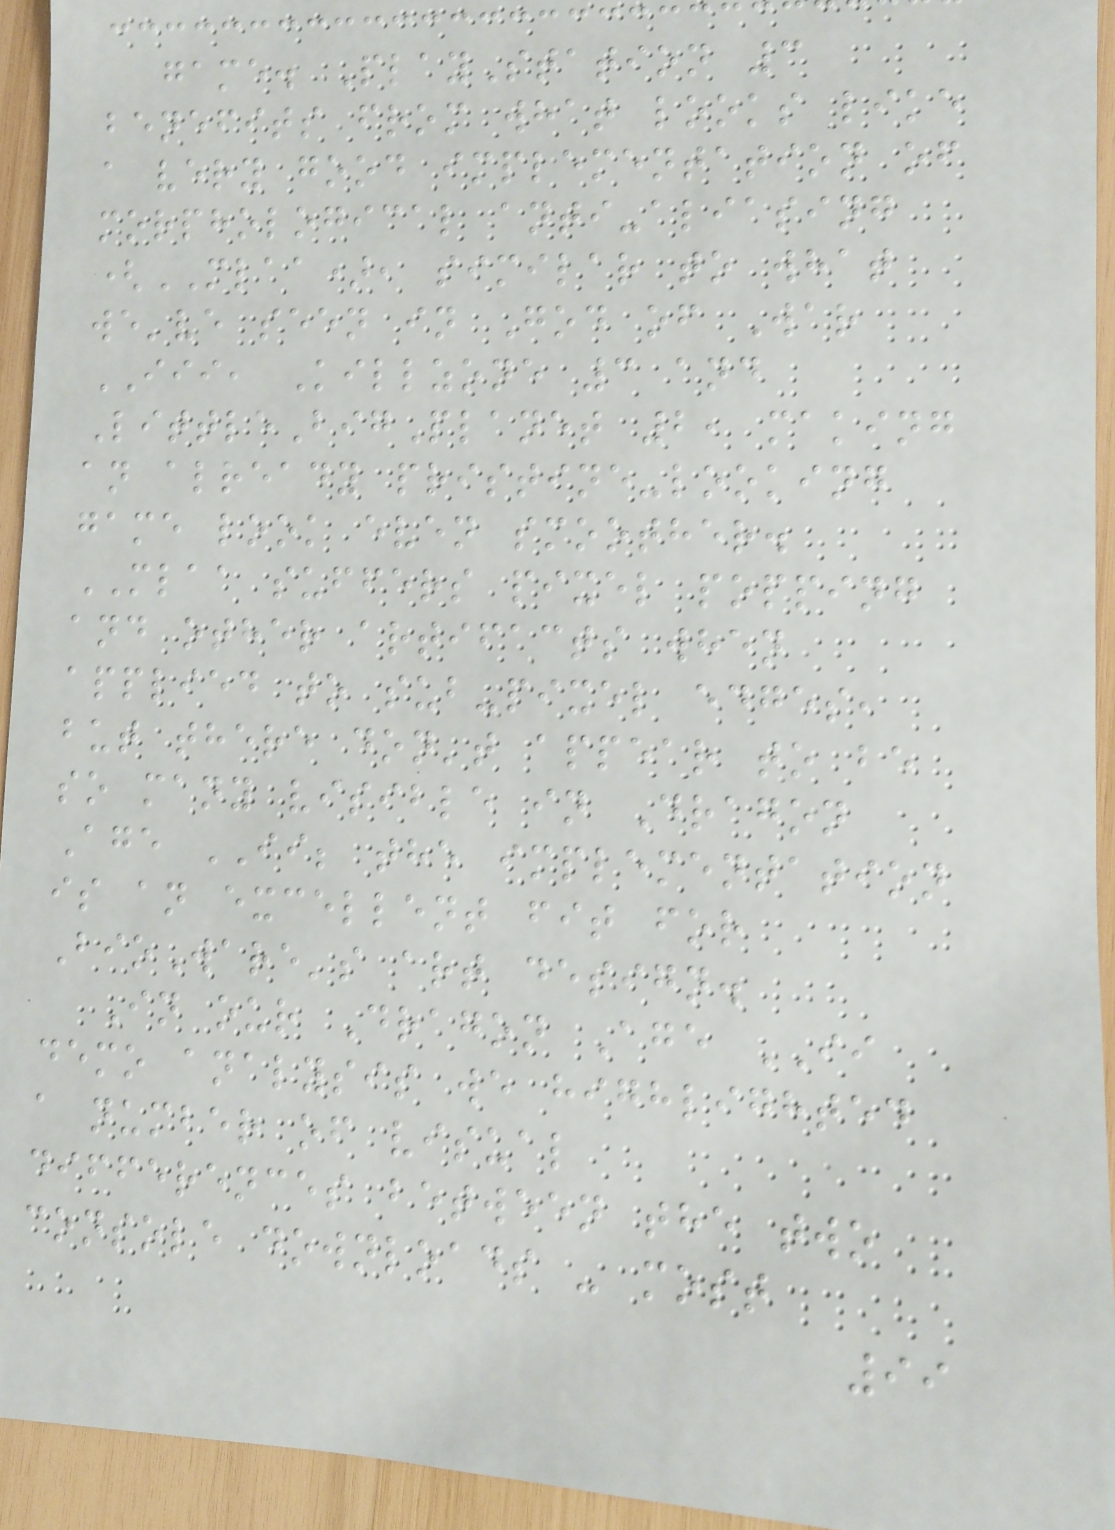game. PlayStation 3
benefits from what looks like
a very good implementation of
morphological anti-aliasing
(MLAA), similar to what
we've seen in God of War
III, Killzone 3 and
LittleBigPlanet 2, making
an already pristine-looking
game look even smoother.
MLAA suffers pixel popping
and other artifacts when
applied to sub-pixel edges,
but there don't appear to be
so many visible in Dragon
Age II; the implementation
is an excellent fit for
BioWare's art design.
In our Dragon Age II
demo analysis we highlighted
a number of visual
differences between the two
console downloads - most
99
